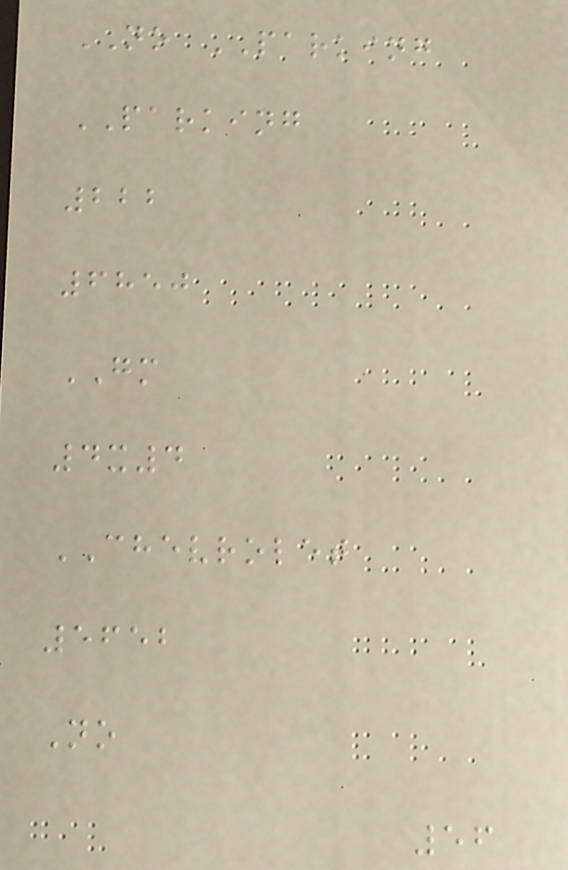NO PARKING
PARKING
222
6850
GM
4x4
CHEVROLET
5652
No
56
